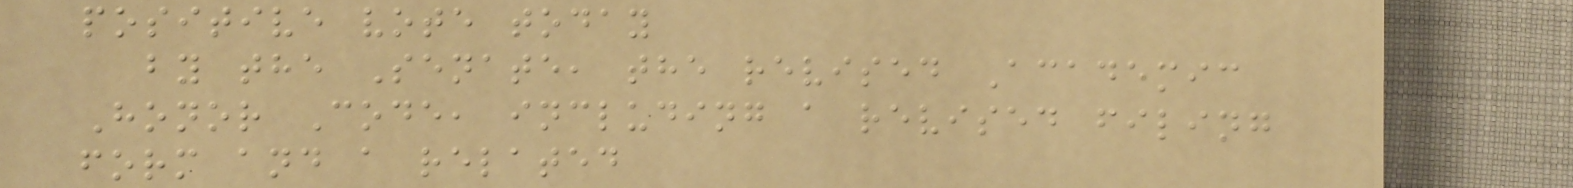positive vote today
by the Senate, the revised Academic
Honor Code, including a revised filing
form and a related
